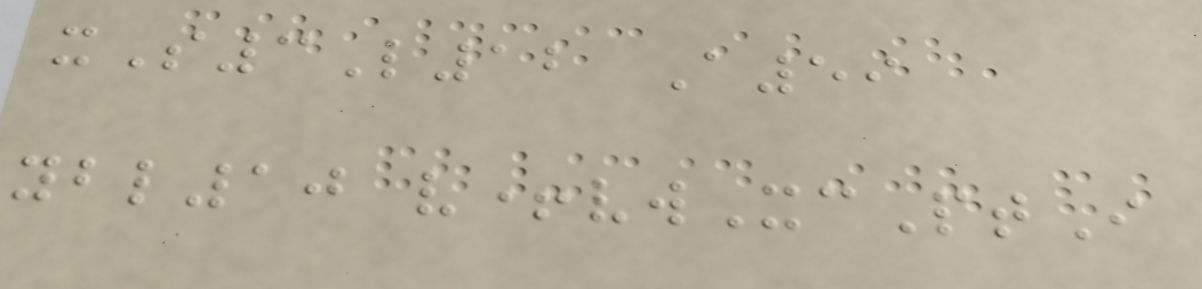xS3L12 A59
ybl10 v+vwXcPtI
